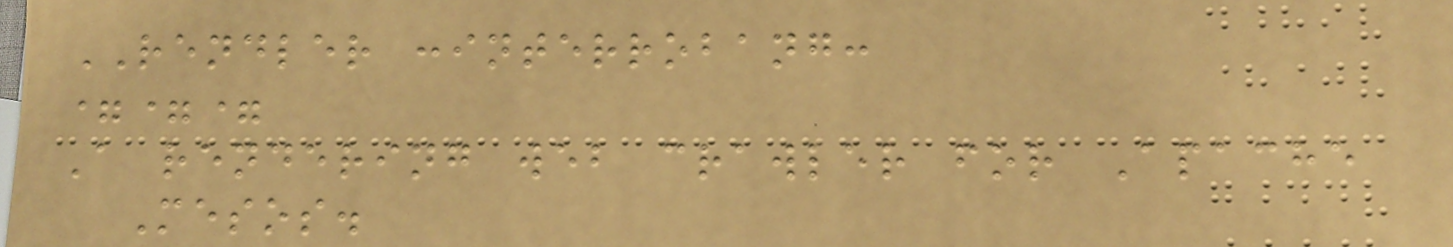RENDLER :interrobang:
===
A rendering web crawler for Apache
Mesos.
